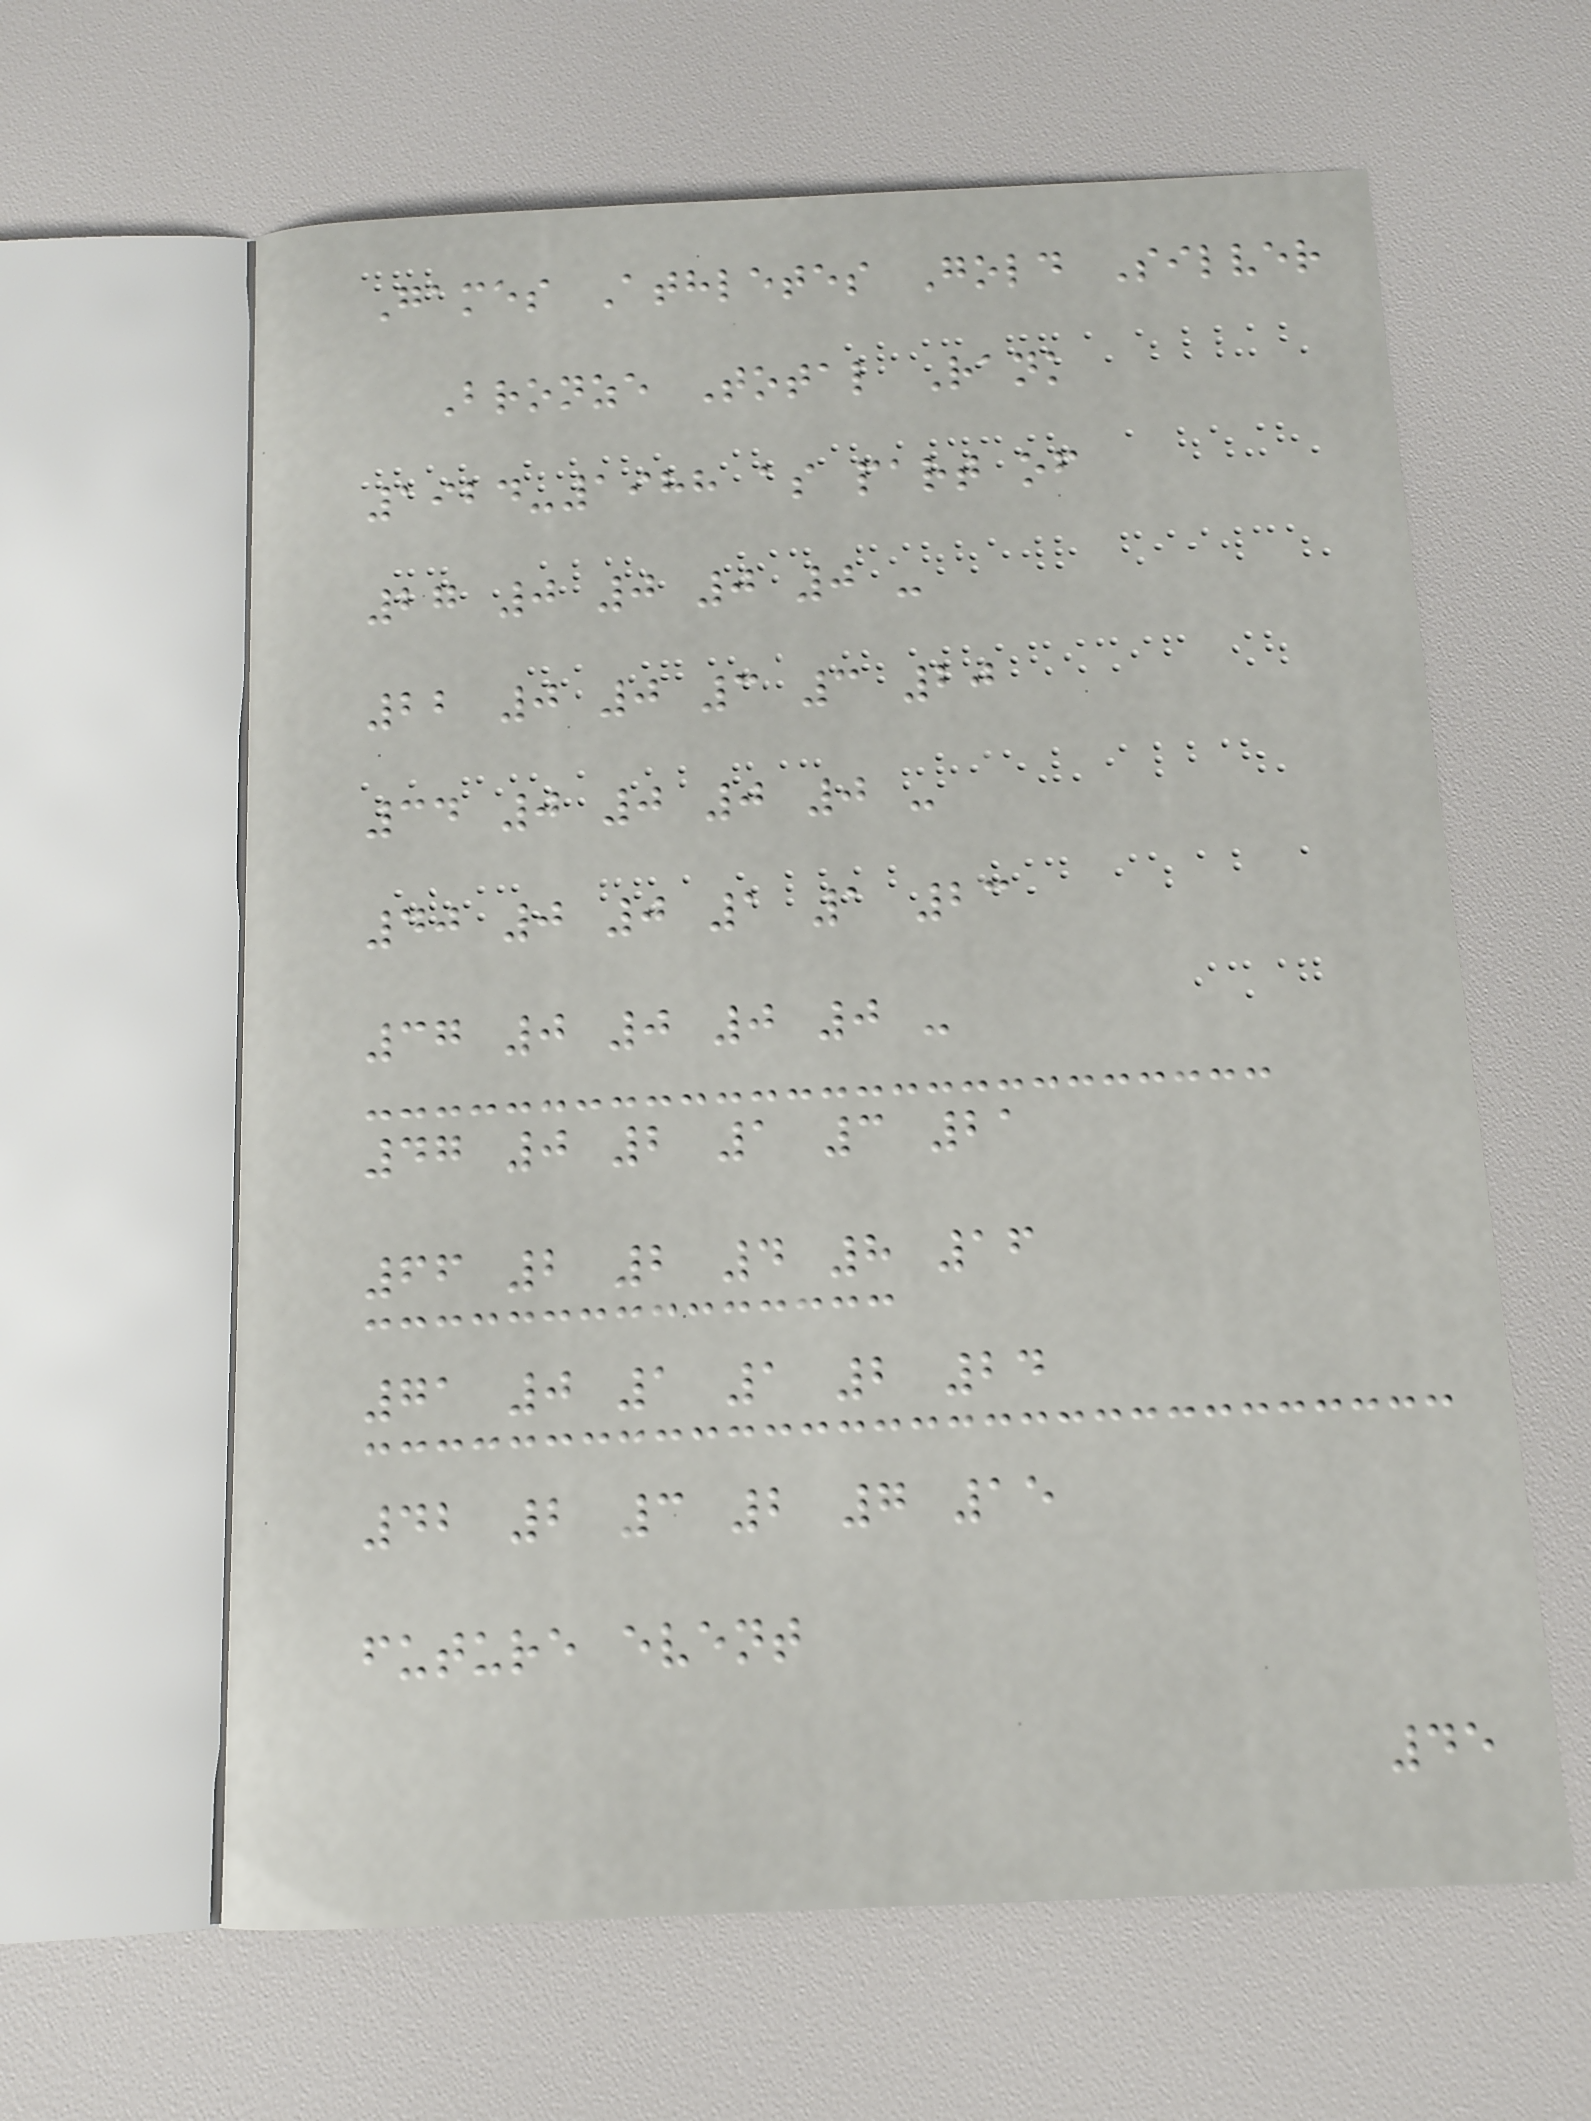Games Athletes Gold Silver
Bronze Total Rank
1924-1988 as part of
27 0 0 0 0 -
22 0 0 3 3 20
34 0 0 0 0 -
40 0 0 1 1 23
37 0 0 0 0 -
47 0 2 1 3 21
66 2 2 4 8 16
71 0 1 1 2 24
42 2 3 2 7 15
future event
45
